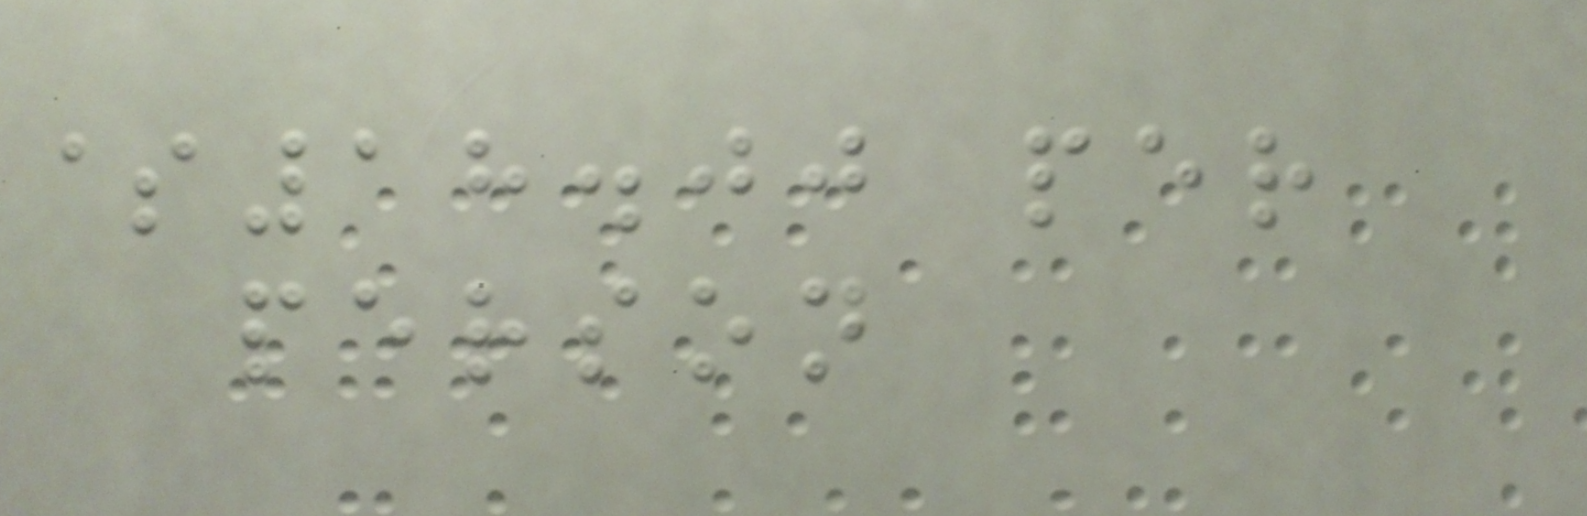$18.00 per
person
